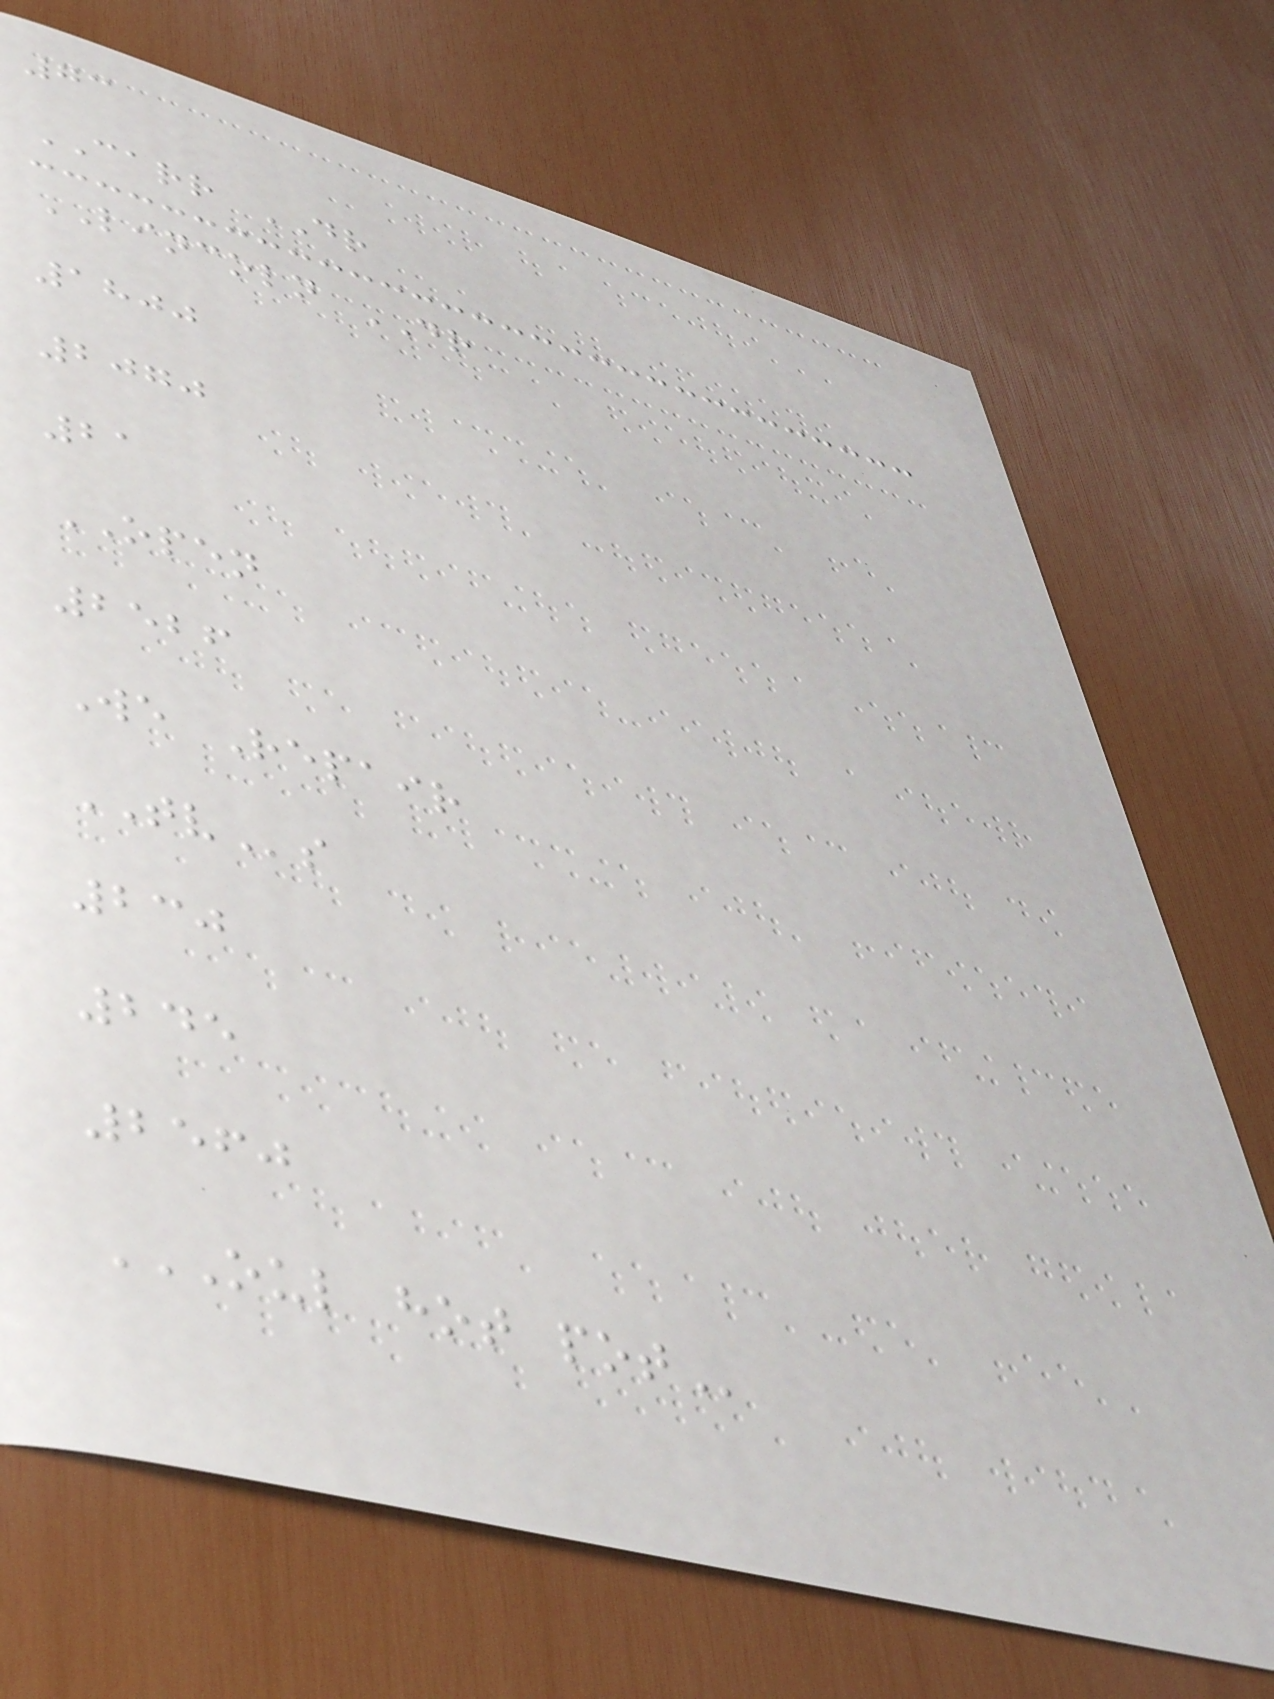73
CARR DR
LINCOLN DR
1800
2070
21
OPEN
2526
We Repair
TVs
230
245
2560
OUL HOT POT
